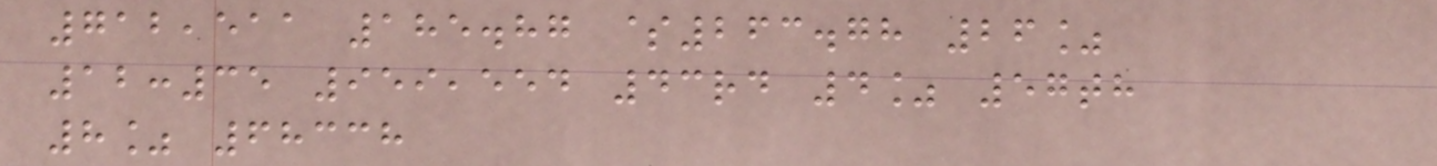712,511 185.87 $263.78 26%
12:35 959,554 43rd 4% 57th
8% 68338
